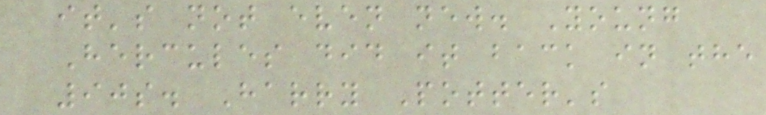it's not even new. Young
Hercules did it back in the
90s. Harry Potter's
